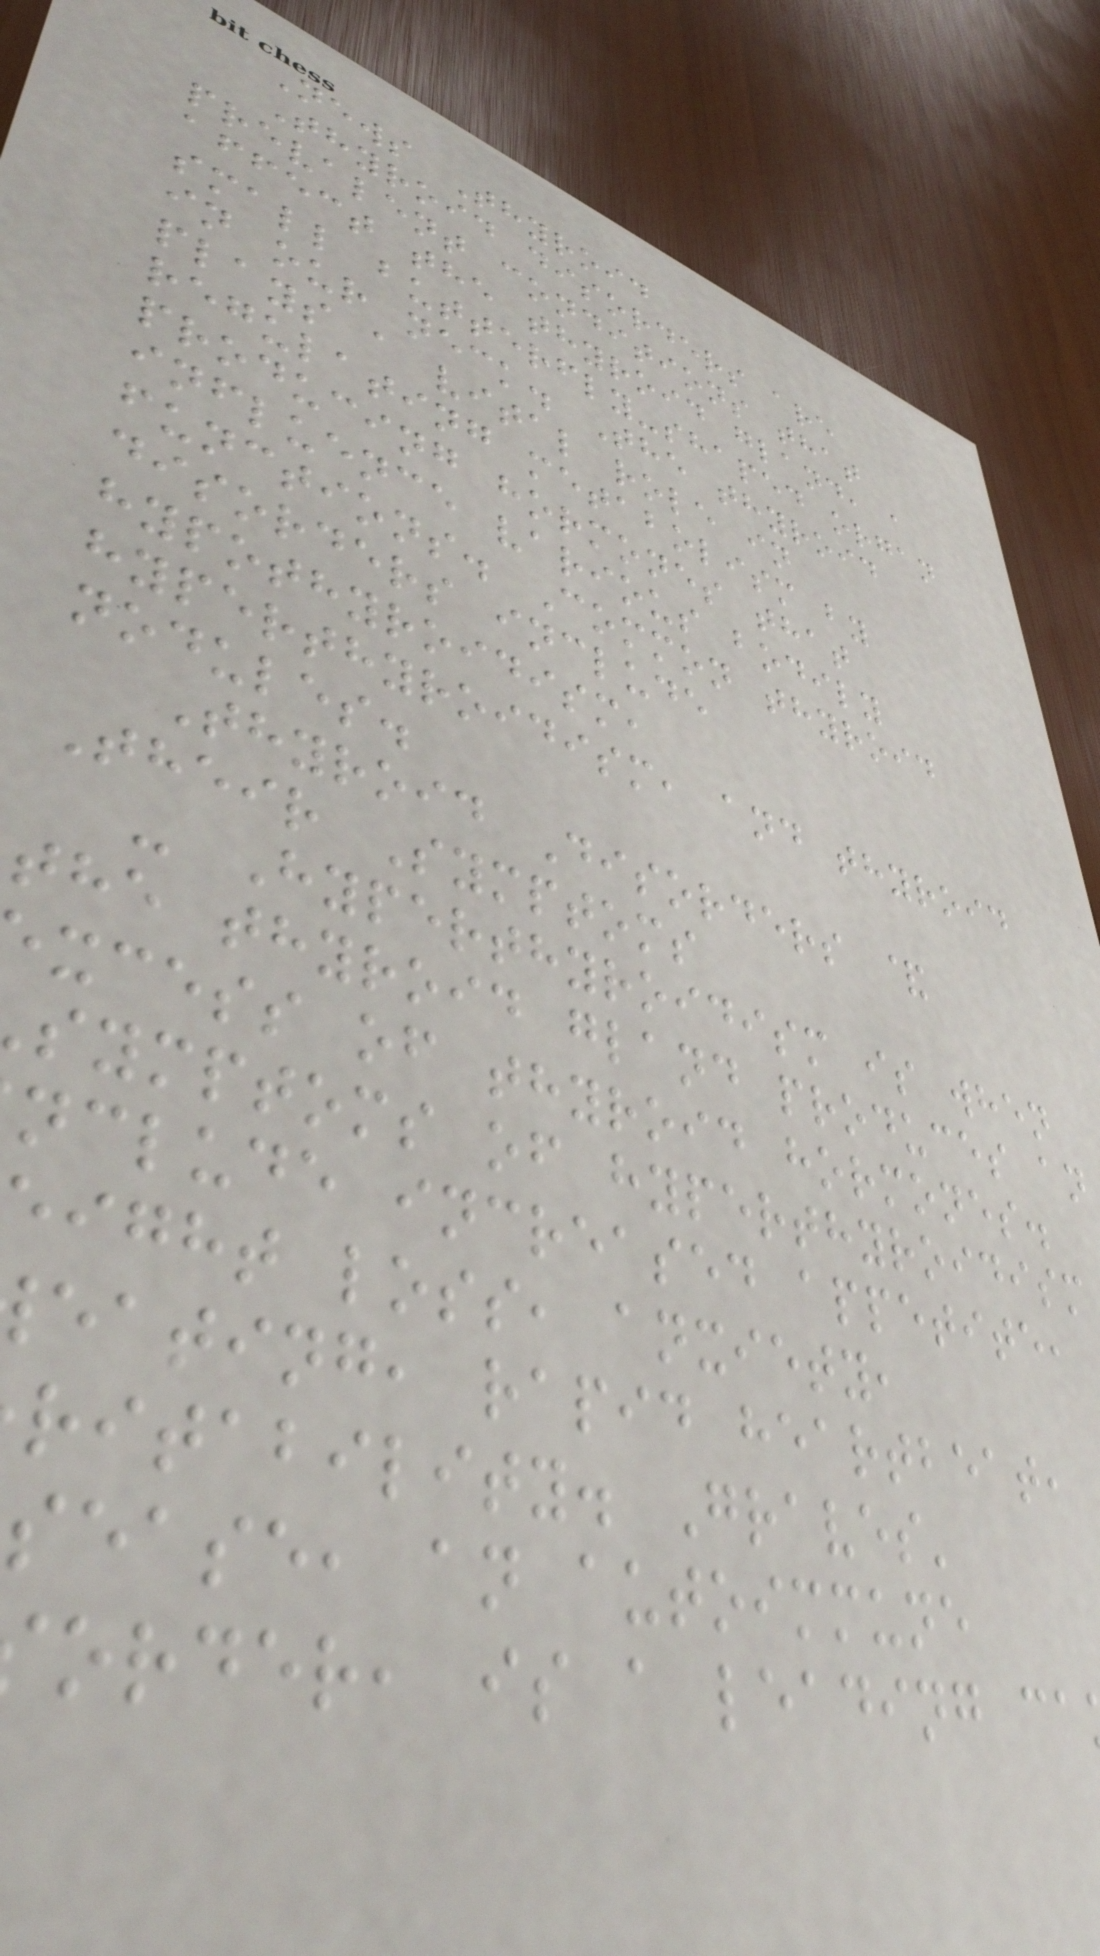News Thyroid
Thyroid disorders are
prevalent conditions that
affect the thyroid gland, a
small butterfly-shaped organ
in our neck. The thyroid
plays a vital role in
regulating metabolism by
producing hormones that
influence various bodily
functions. Common thyroid
disorders include
hypothyroidism,
hyperthyroidism, and thyroid
nodules.
Thyroid Disorders &
Their Symptoms
- Hyperthyroidism is when
the thyroid gland produces an
xcess of thyroid hormones.
symptoms of hyperthyroidism
nclude increased appetite,
ight loss, anxiety,
eating, rapid heartbeat,
ritability. Graves'
sease, an autoimmune
order, is a leading ca
